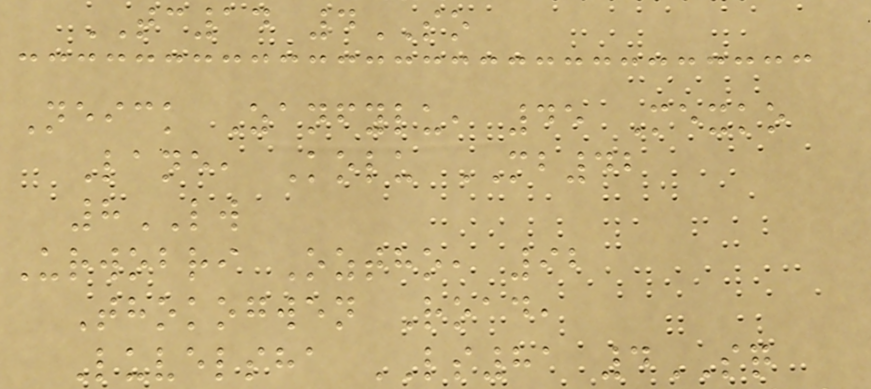TC14 4SO
Neick Zanfylu, 45 Mexko
Lane, Kolu MB42
8LW
Urwobri Oztho, 92
Thokogwen Road,
Luvelsha LS81 4SQ
